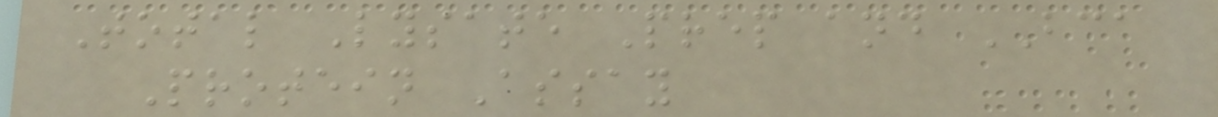Total Lysate Prep and BCA
Protein Assay
